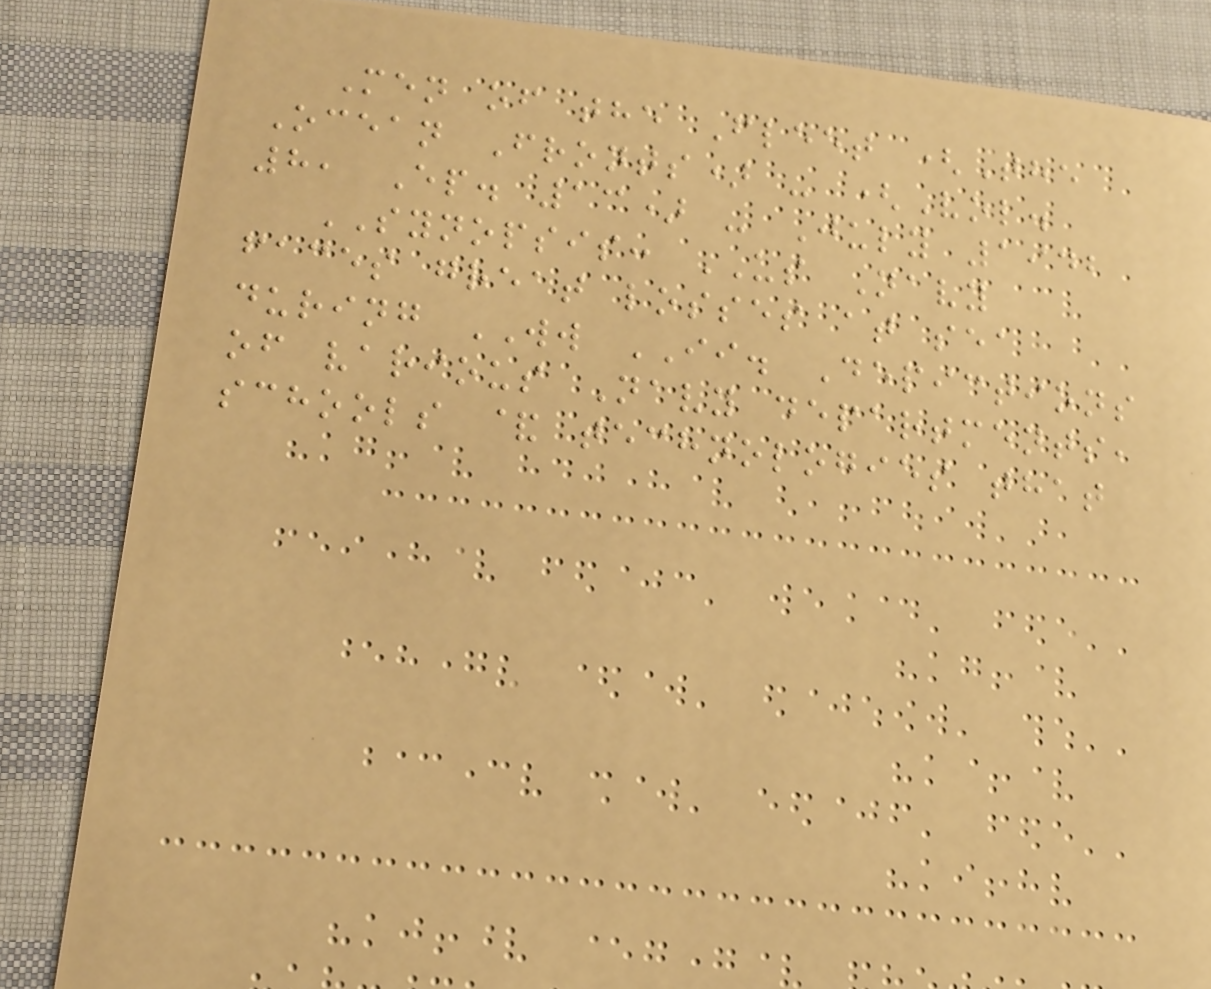Men of the Fleet (The
Ocean Fronts) - (Vol.
8, Ep. 13) - July 1942
SYNOPSIS: US Navy
faces great losses at sea
during WW II. Depictions
of various Navy departments,
schools & technologies that
